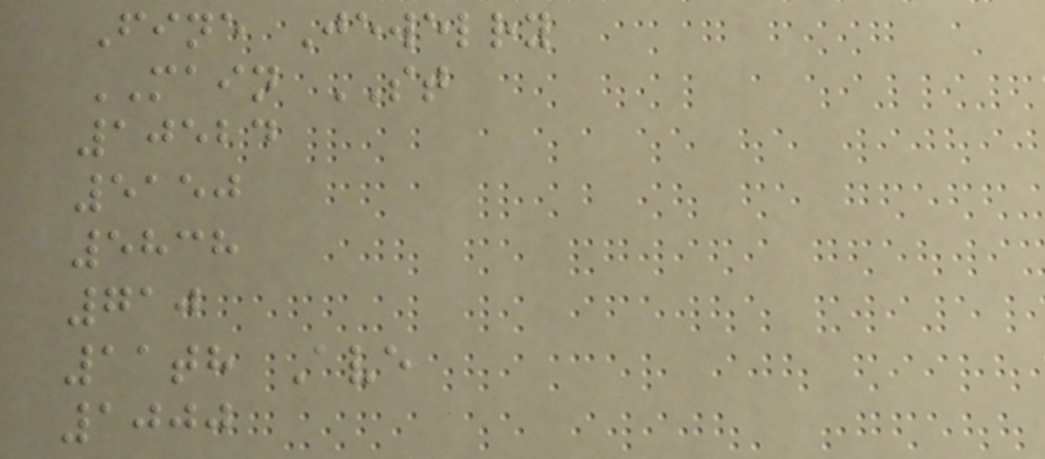Fine Jewelry
MAIN ST
10524
5150
5838
710
11th Ave
1000
